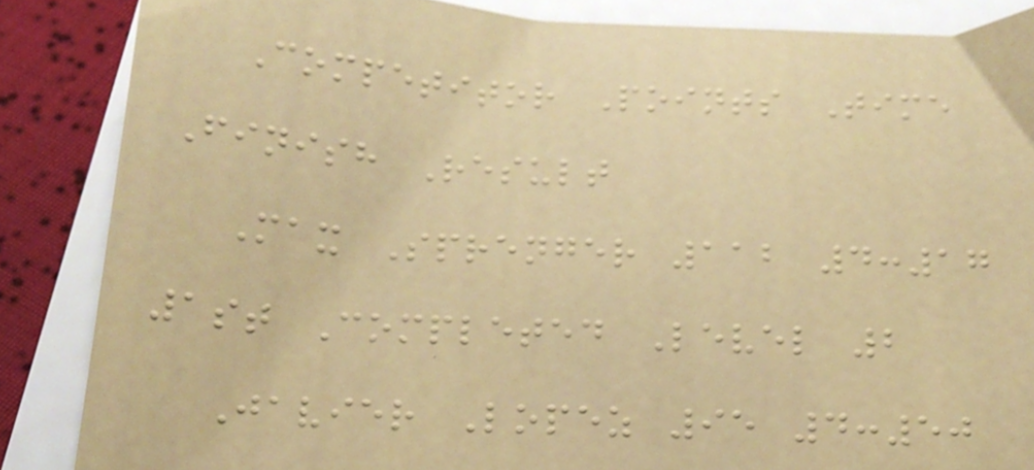Competitor Points Time
Finish Result
Max Sprenger 112 4:17
1st Completed Level 2
Javier Lopez 95 4:50
